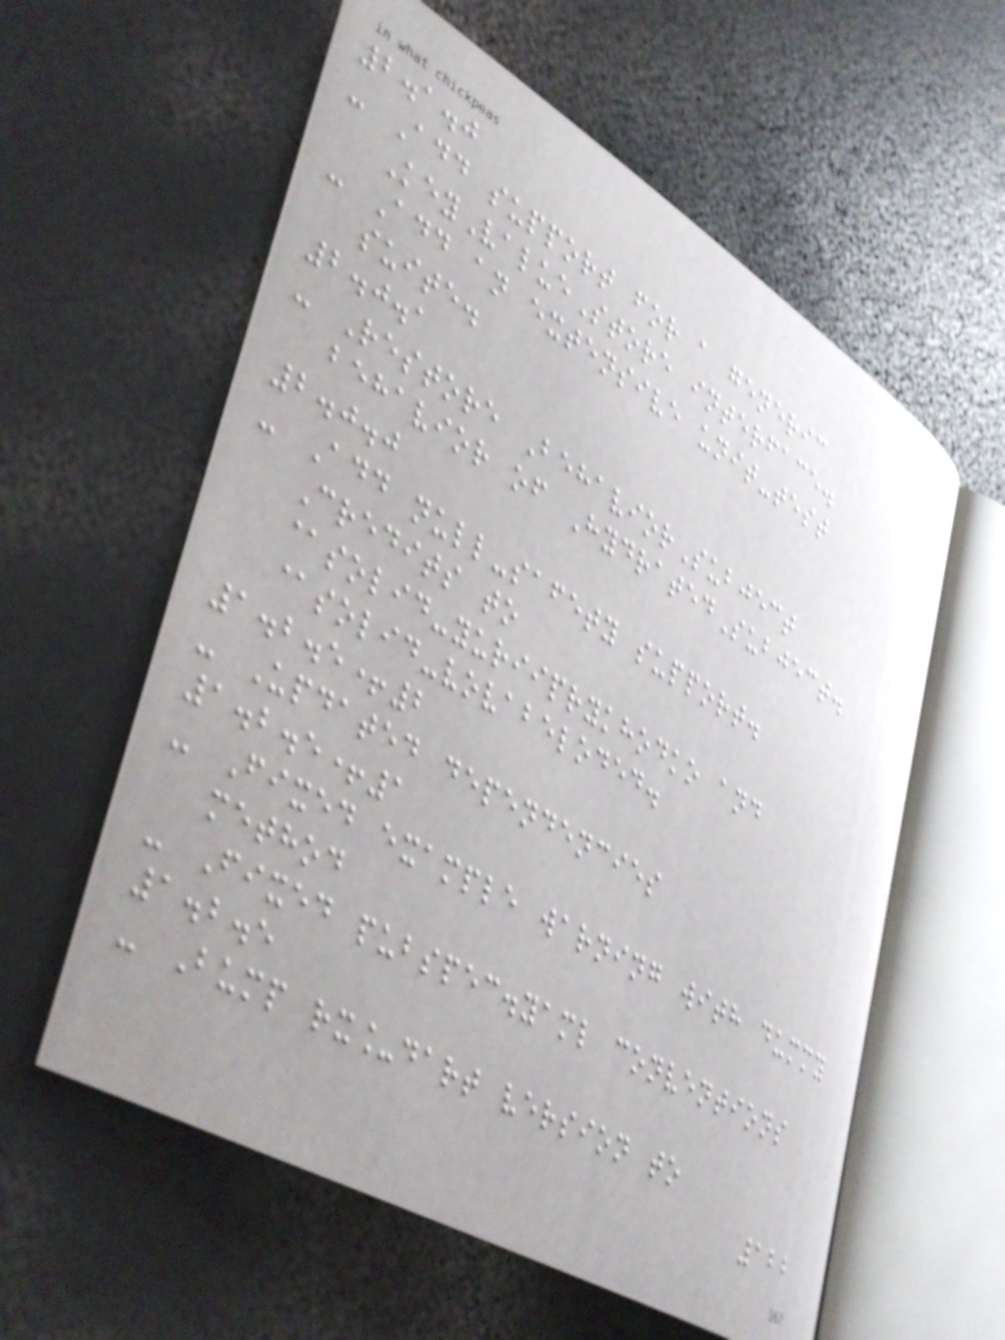2.1.0
- Add support for a generic
KeyValueStore interface.
- Add an extensive unit-test
suite.
2.0.1
- Restore BehaviorSubject
behavior of HydratedSubject.
2.0.0
- Add null-safety support.
Credits to
@solid-yuriiprykhodko and
@solid-vovabeloded.
1.2.5+2
- Updated dependencies
1.2.5+1
- Fixed example warning with dummy
method
- Fixed pubspec.yaml conventions
1.2.5
- Bump rx_dart version to
122
